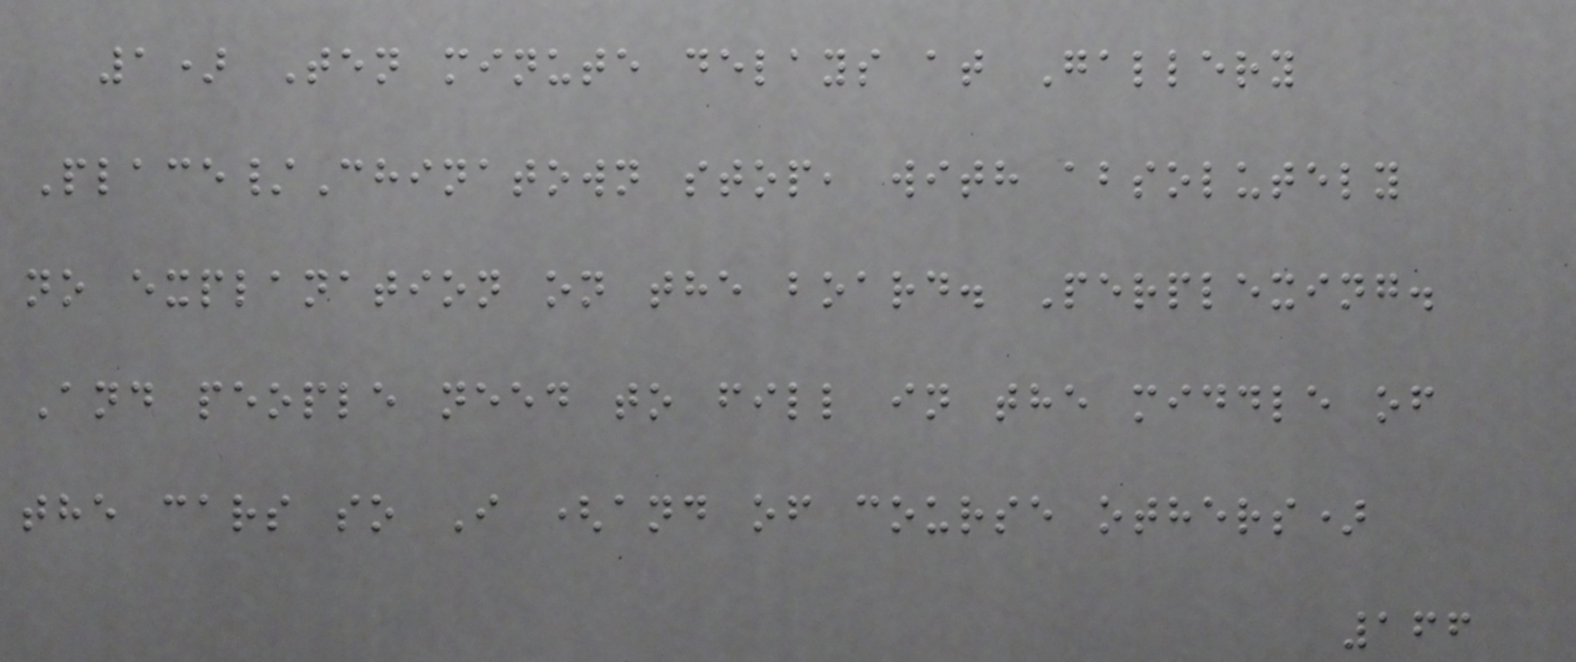1) Ten minute delays at Gallery
Place/Chinatown stop, with absolutely
no explanation on the board. Perplexing.
And people need to fill in the middle of
the cars so I (and of course others)
166
